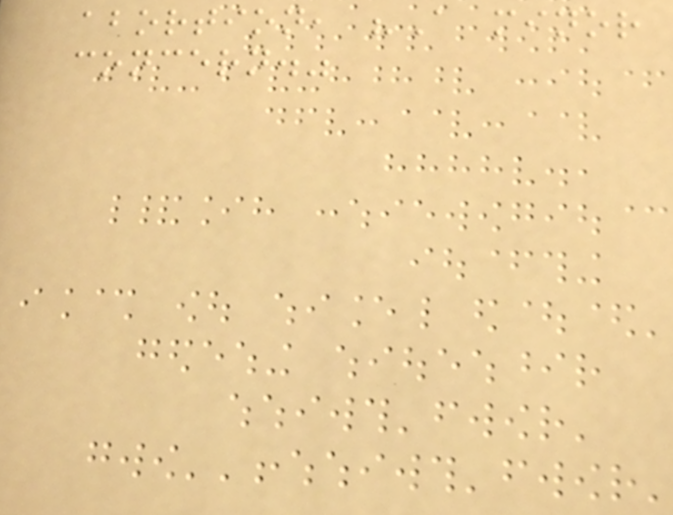abortion, "A minor
concern."
